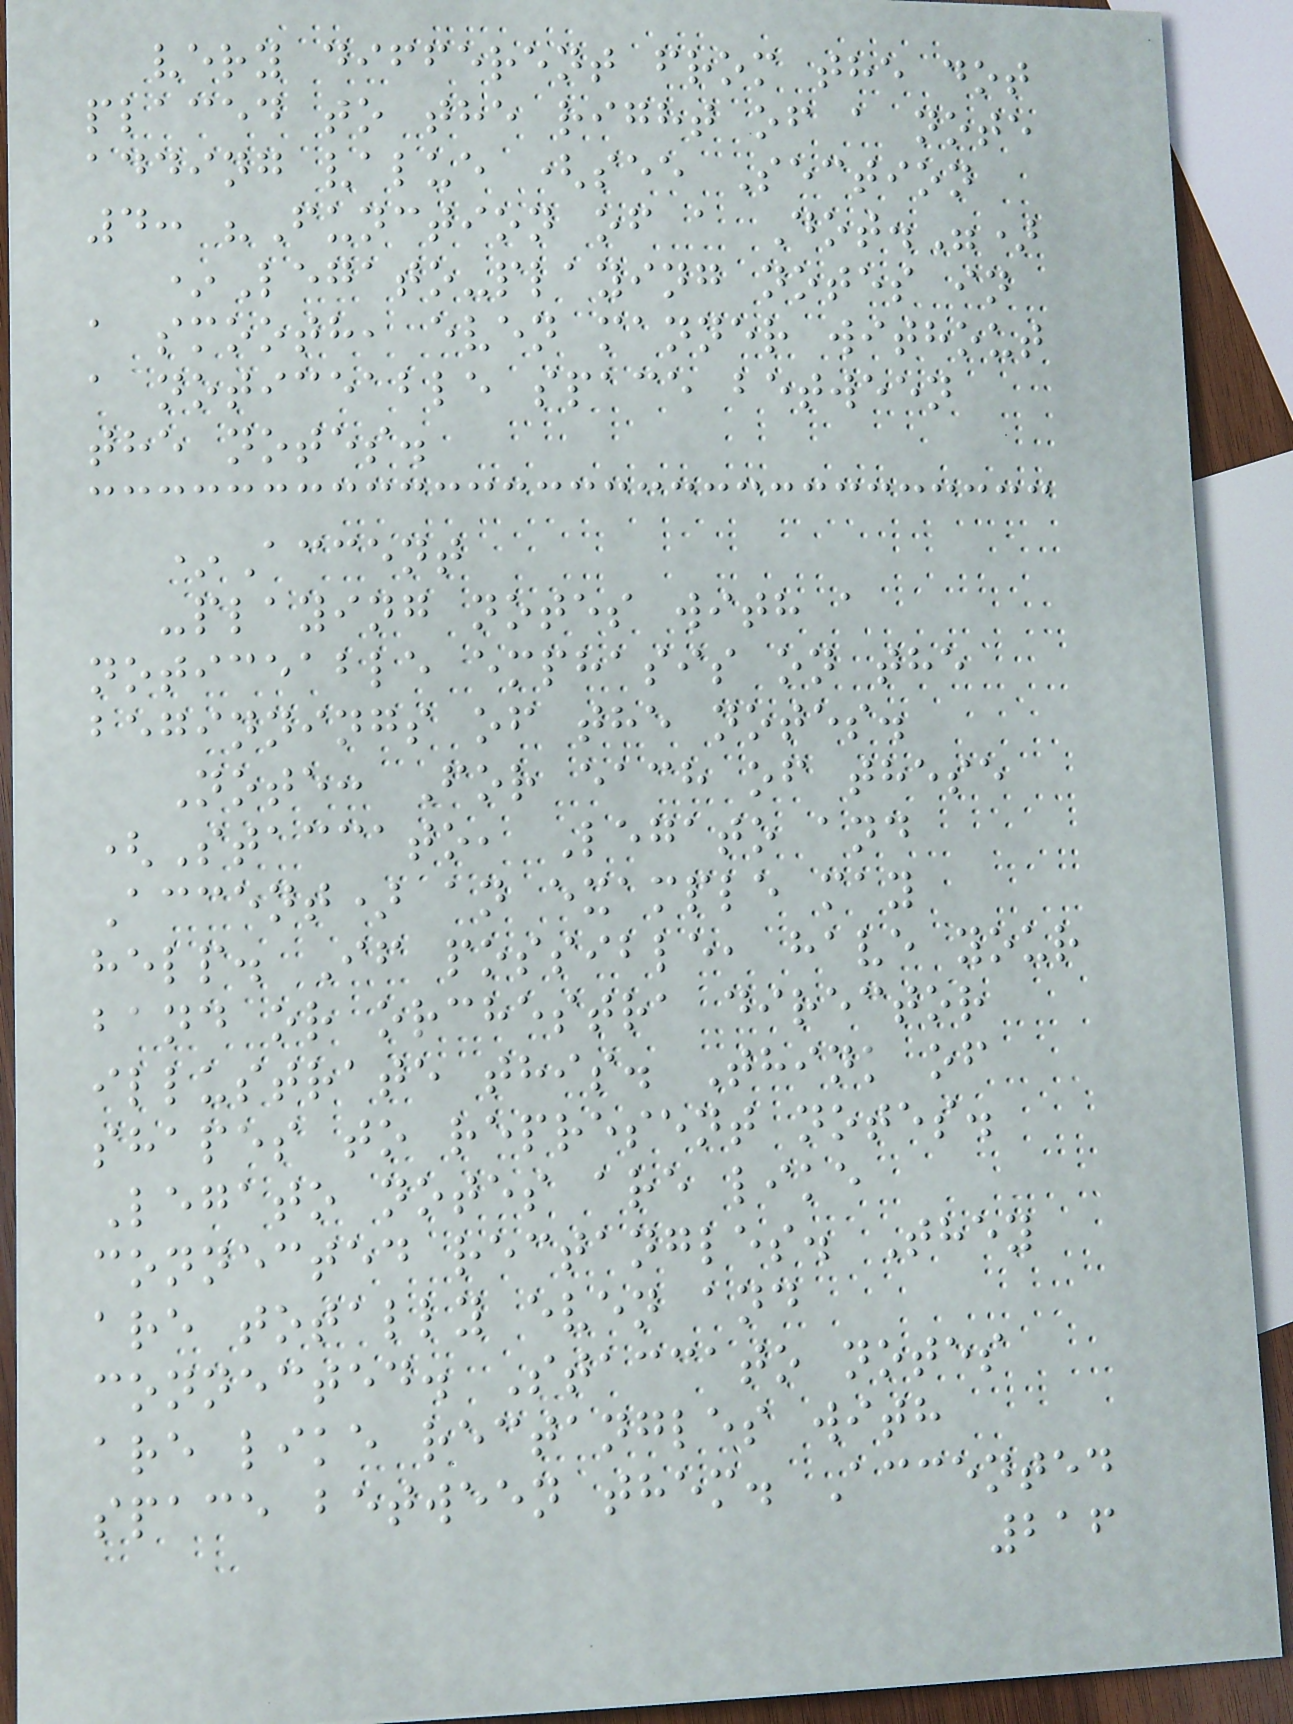very different from the dot
placed to the right of a note
adding value (see Section
4: "Function of a Dot.")
*Legato-playing notes in
a smooth, even manner without
a noticeable space between
the notes.
*Accent
-playing notes with a
noticeable emphasis on the
beginnings of the notes.
Note: For each of these
(Staccato, Legato and
Accent) an example may
help. If possible, have your
band or orchestra director
illustrate this. Think of
shapes to represent notes.
Legato notes are like
connected rectangles. They
are totally even and
connected. Staccato notes
are like rectangles with
space between them. Accented
216
